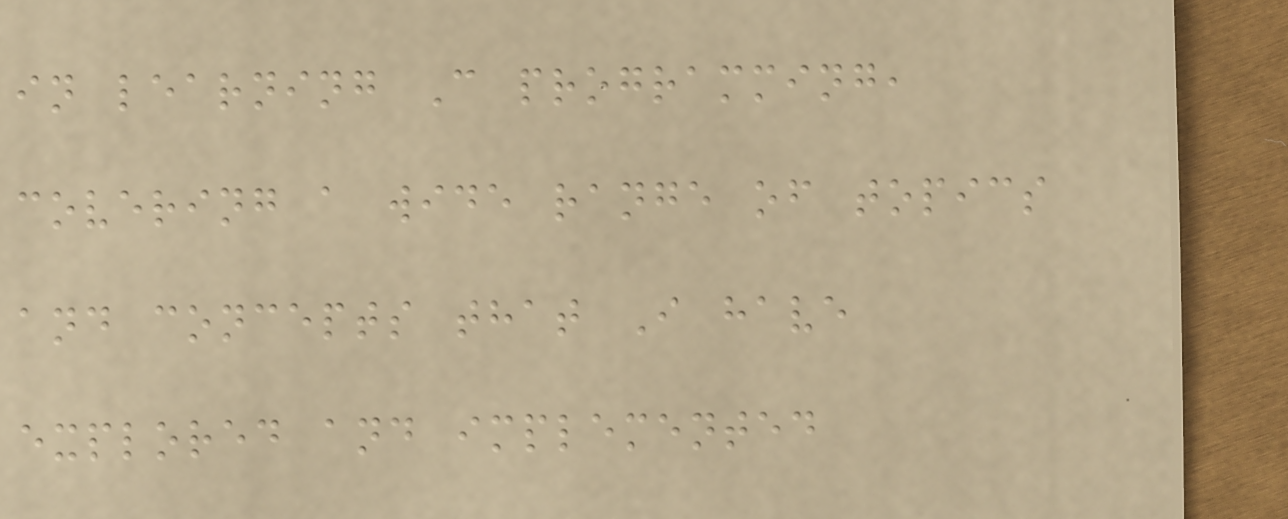in learning C programming,
covering a wide range of topics
and concepts that I have
explored and implemented
